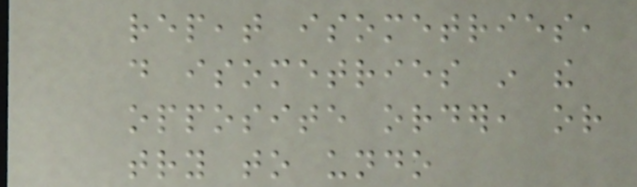repeat isometries,
do isometries in the
opposite order, or
try to undo
